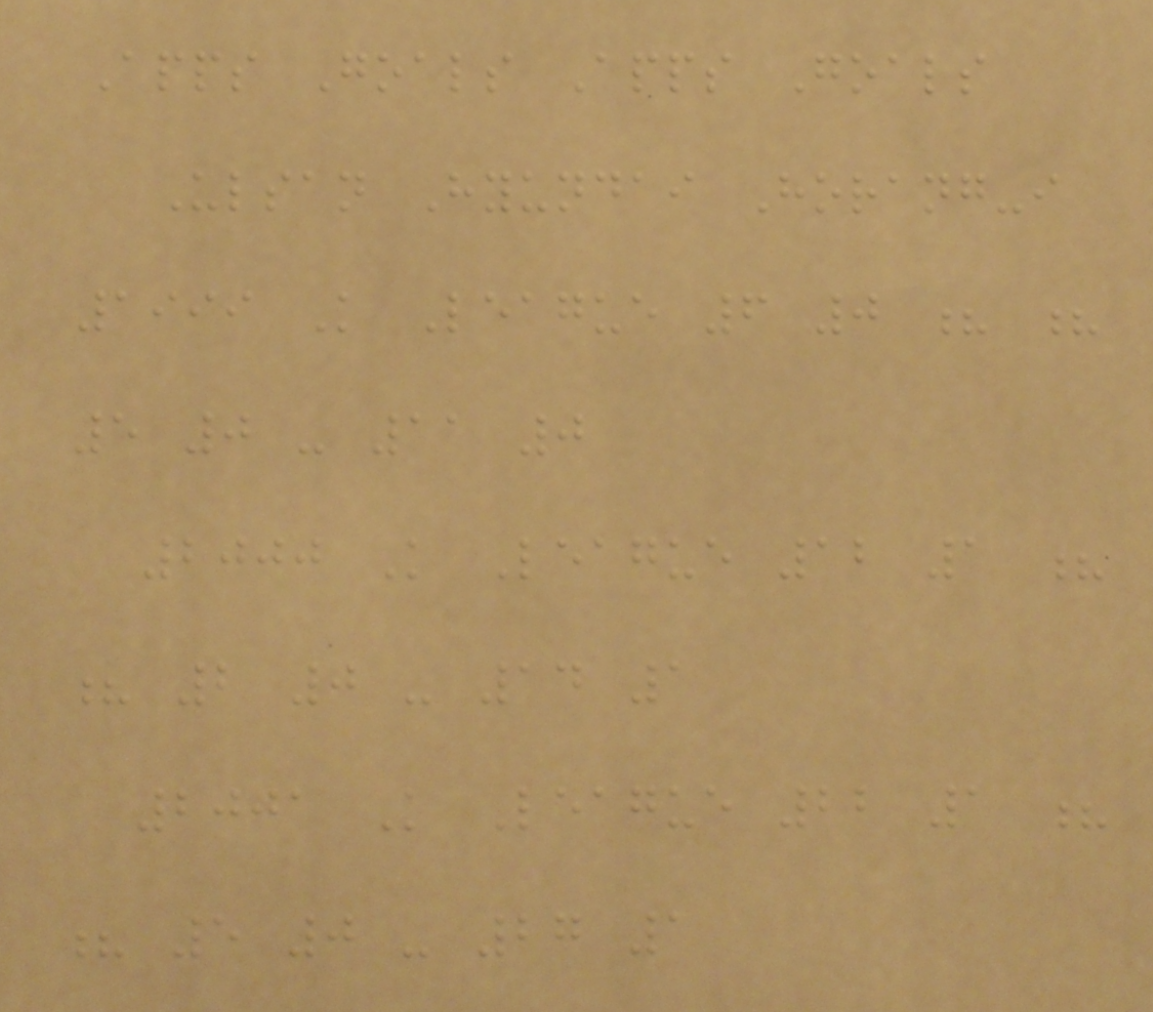Apps Goals Apps Goals
Ulsan Hyundai Horang-i
1999 K League 6 0 ? ?
5 0 - 11 0
2000 K League 12 1 ?
? 2 0 - 14 1
2001 K League 22 1 ?
? 5 0 - 27 1
